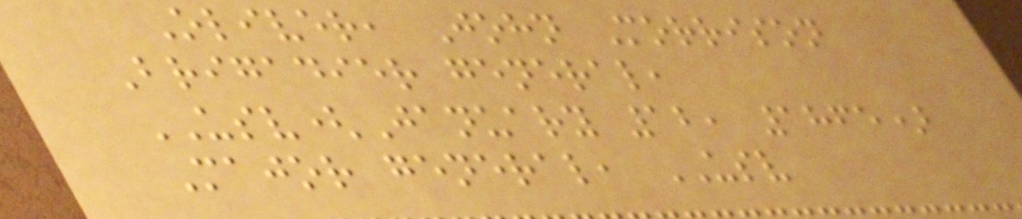Oliver, John Morrison
Brigadier general,
USV(January 12, 1865)
Major general, USV
